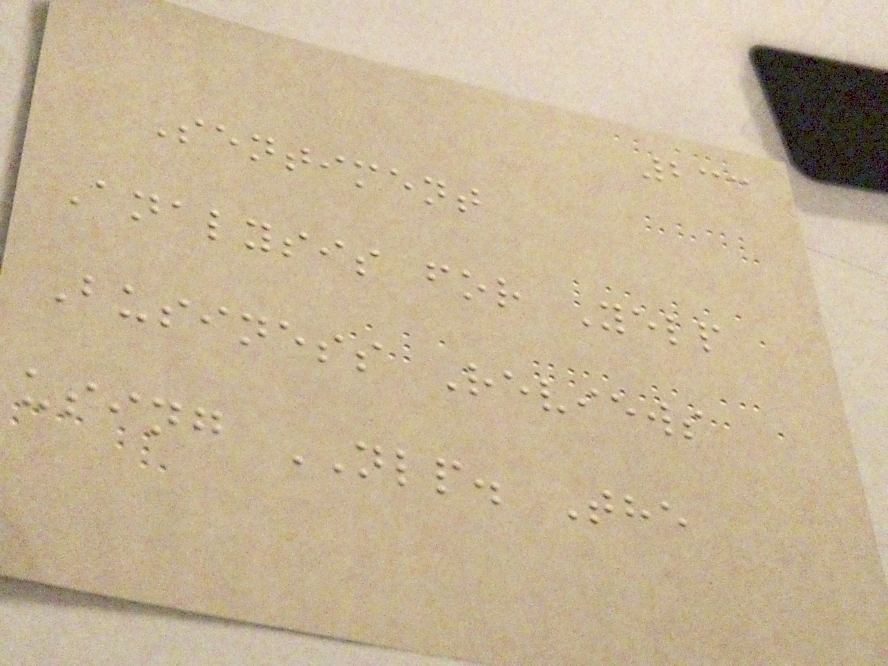233
Sentiment
Analysis for Yelp
Business Reviews
using NLP. The
